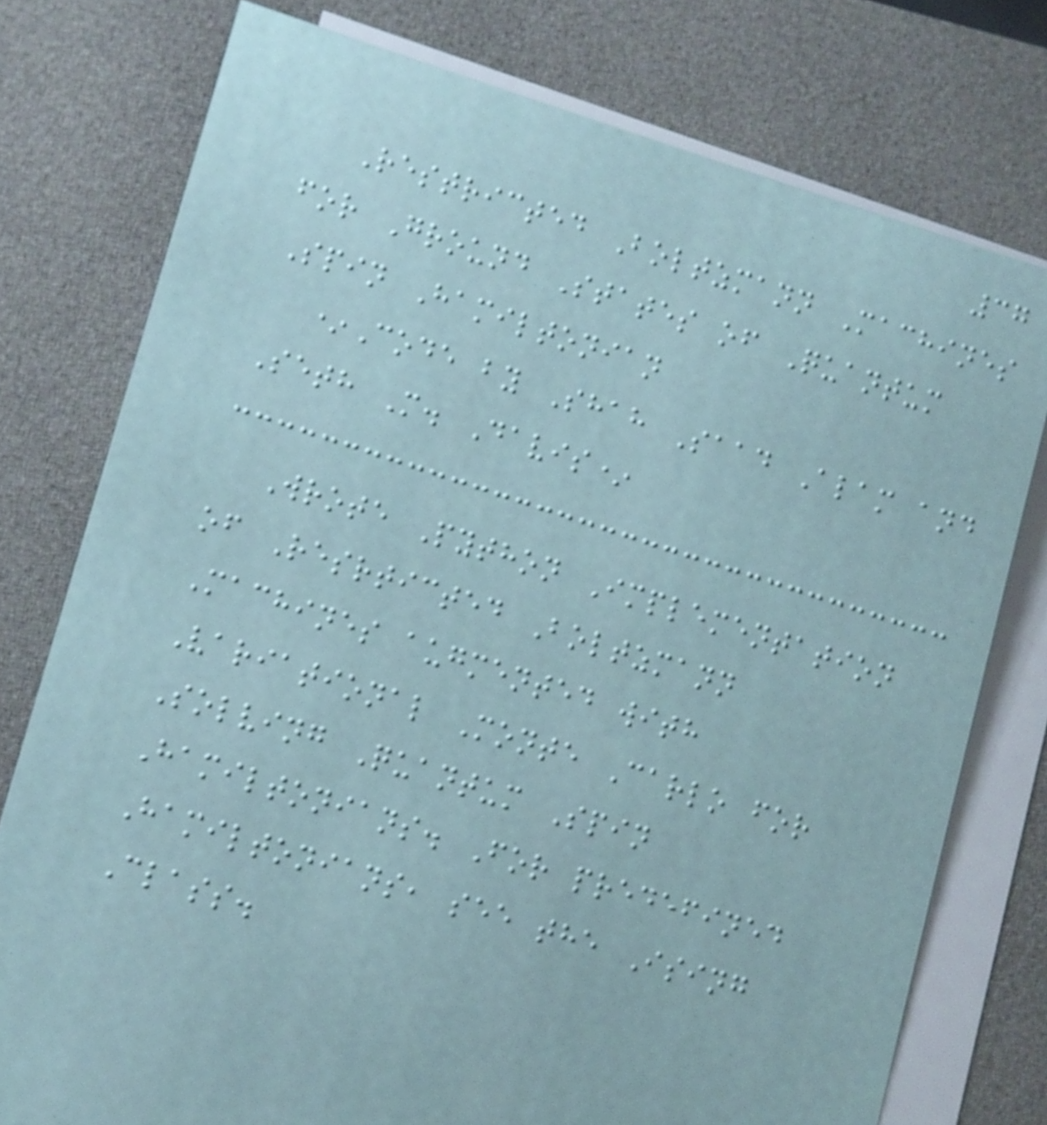37
Restricted Boltzmann Machines
for Ground States of Quantum
Spin Hamiltonian
*Code by Shah Saad Alam and
Seth M. Davis*
Wrote Python Implementation
of Resrticted Boltzmann
Machines augmented with
Variational Monte Carlo for
Solving Quantum Spin
Hamiltonians. For predefined
Hamiltonians, see the Ising
Class.
